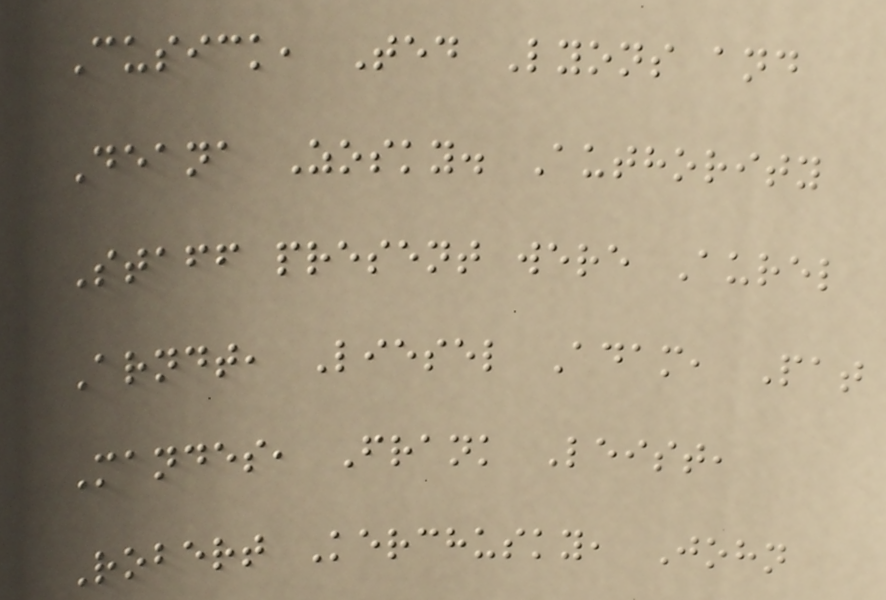Cusick, Ted Lyons and
Deana Zosky. Authority
Staff present were Aurel
Arndt, Liesel Adam, Pat
Mandes, Frank Leist,
Robert Kerchusky, John
